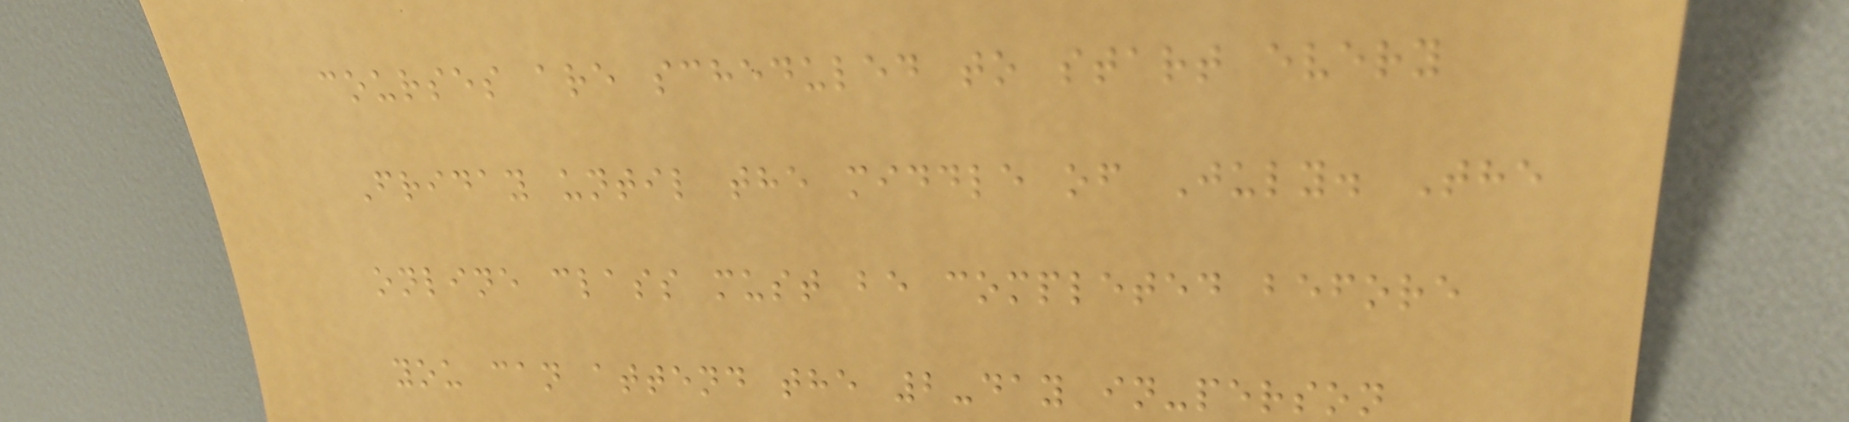courses are scheduled to start every
Friday until the middle of July. The
online class must be completed before
you can attend the 2-day in-person
